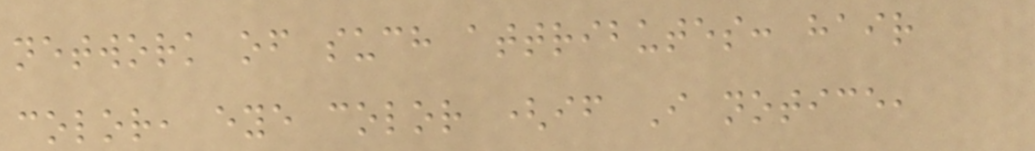network of such attributes: hair
color, eye color (if I notice,
